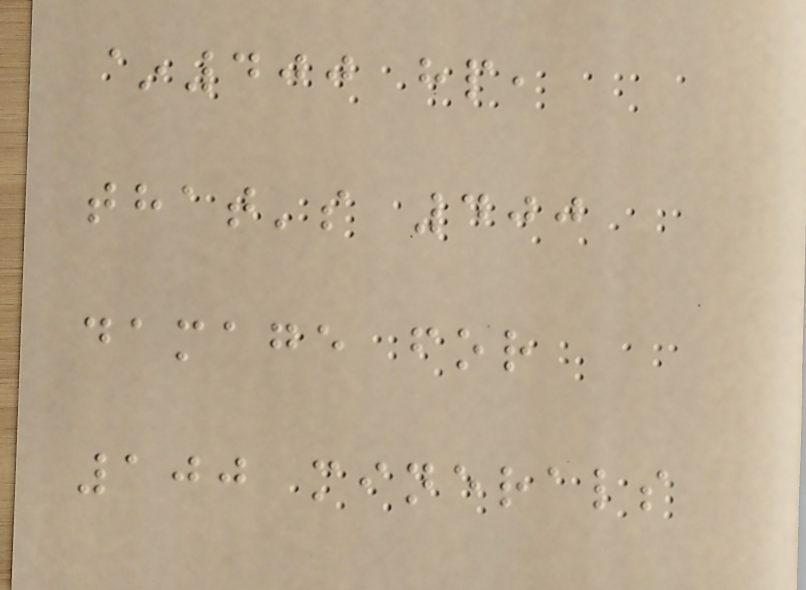~400 hp,
that's 400
damage for
100 minerals
